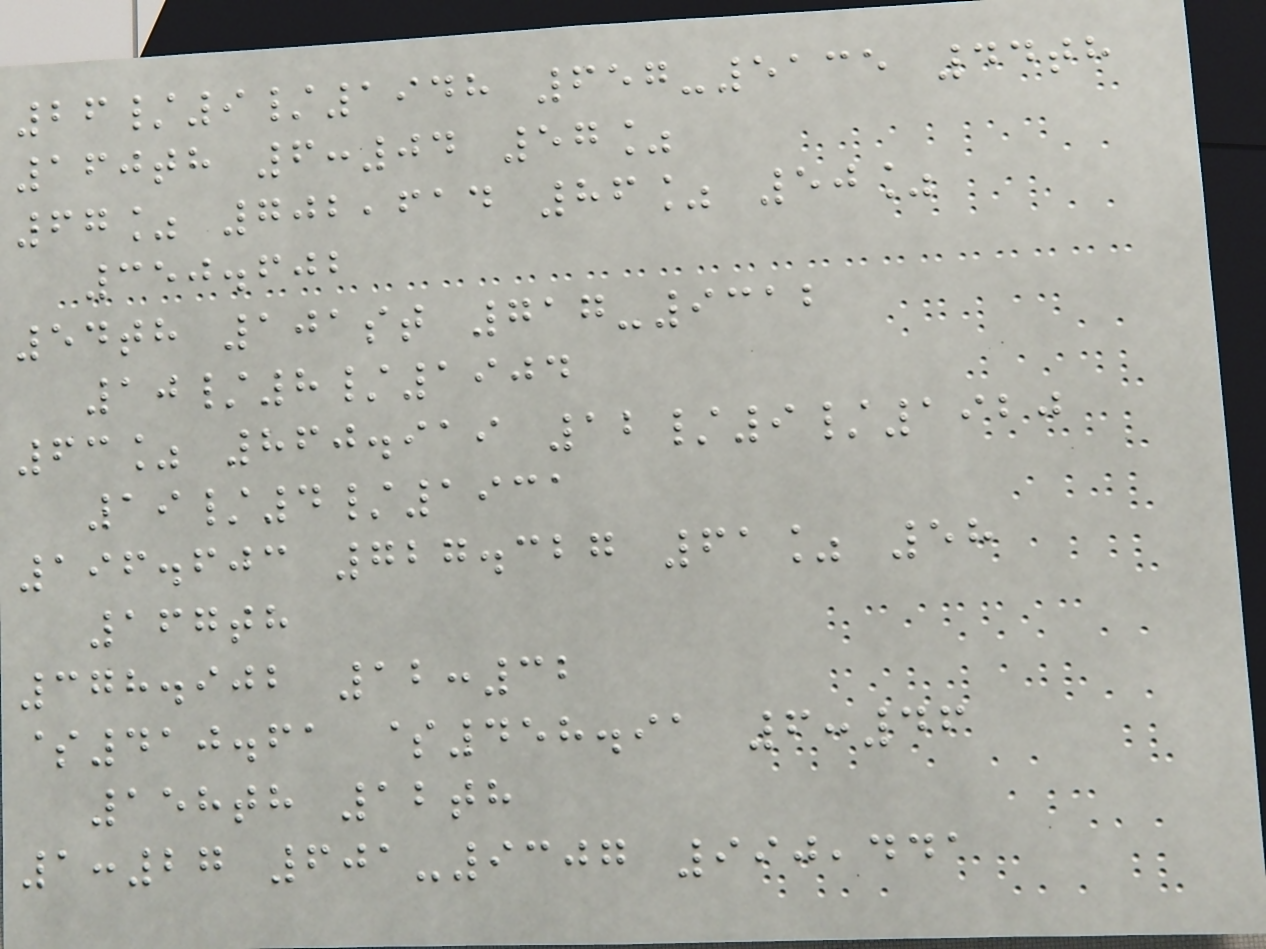26/9/1948 657-5135 44th
160th 6:04 57%
67% 702,614 86% 50%
350.602
54th 101st 717-9312
10/8/1904
63% 860.919 12/9/1920
19/4/1931
196.603 727.327 61% 58
167th
378.902 12:32
$410.61 $458.91 6:46
158th 12th
1:27 601-9307 990,441
